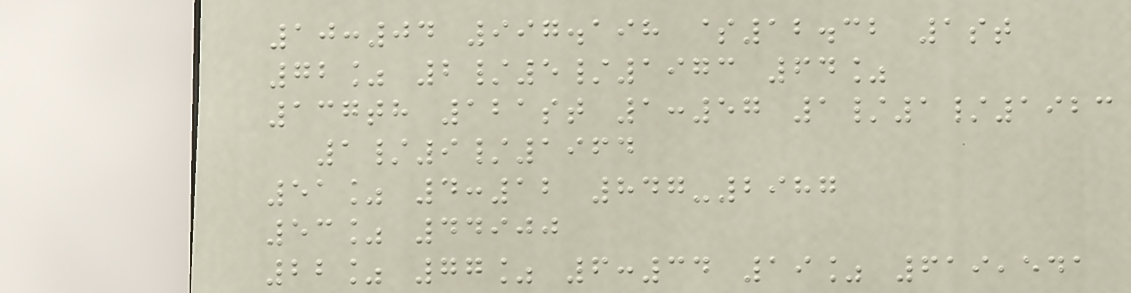10:04 997.198 $12.32 1st
72% 2/5/1973 64%
137th 121st 1:57 1/1/1923
1/9/1964
51% 4:12 847-2987
53% 44900
22% 77% 6:34 19% 619,541
